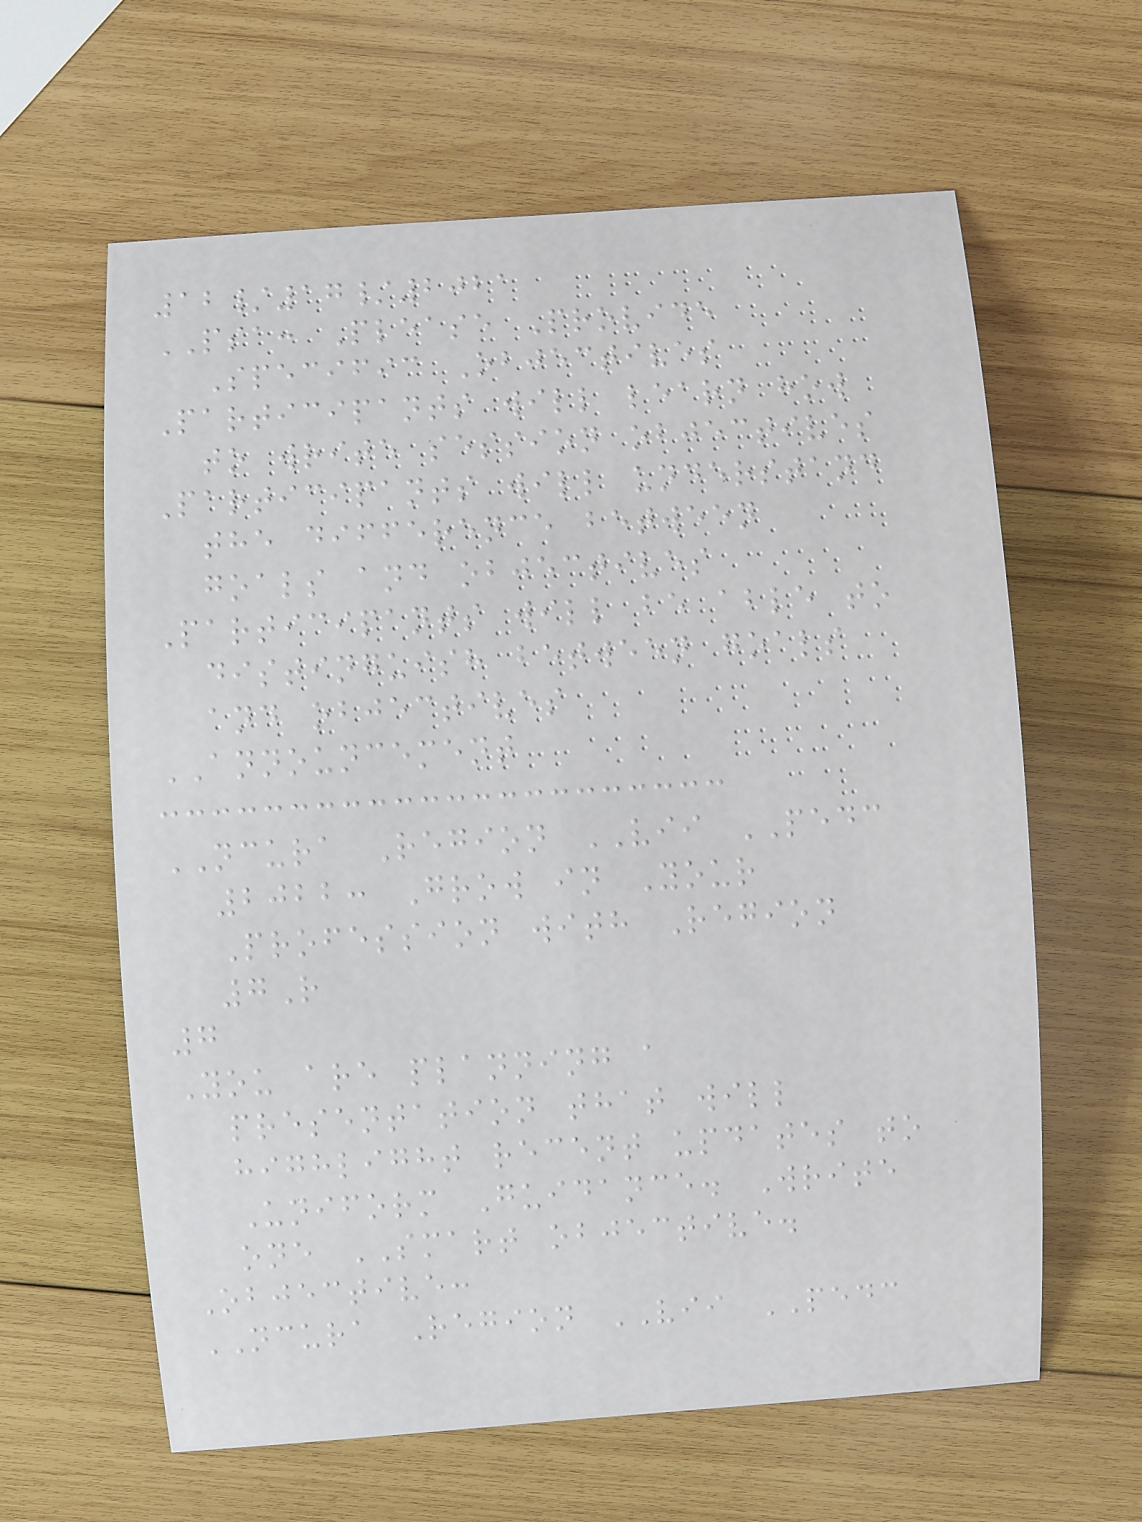12/17/2021
PSA: Please Provide
Specific Objectives
Participants will learn how
to write session objectives
Participants will understand
the difference between
goals and objectives
Participants will be able to
distinguish between goals
and objectives
ANNOUNCEMENT
NCURA Region VII PEDC
2022: Grow in Your
Profession with Region
7R
7
You are planning a
presentation that will
highlight recent updates to
Uniform Guidance. Write
one SMART objective.
Objective:
NCURA Region VII PEDC
